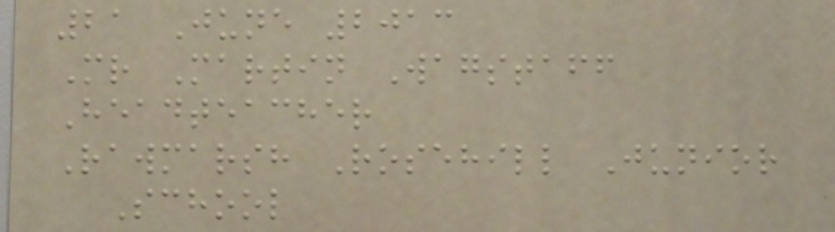21 June 2013
Mr Martin Wagstaff
Headteacher
Rawmarsh Rosehill Junior
School
